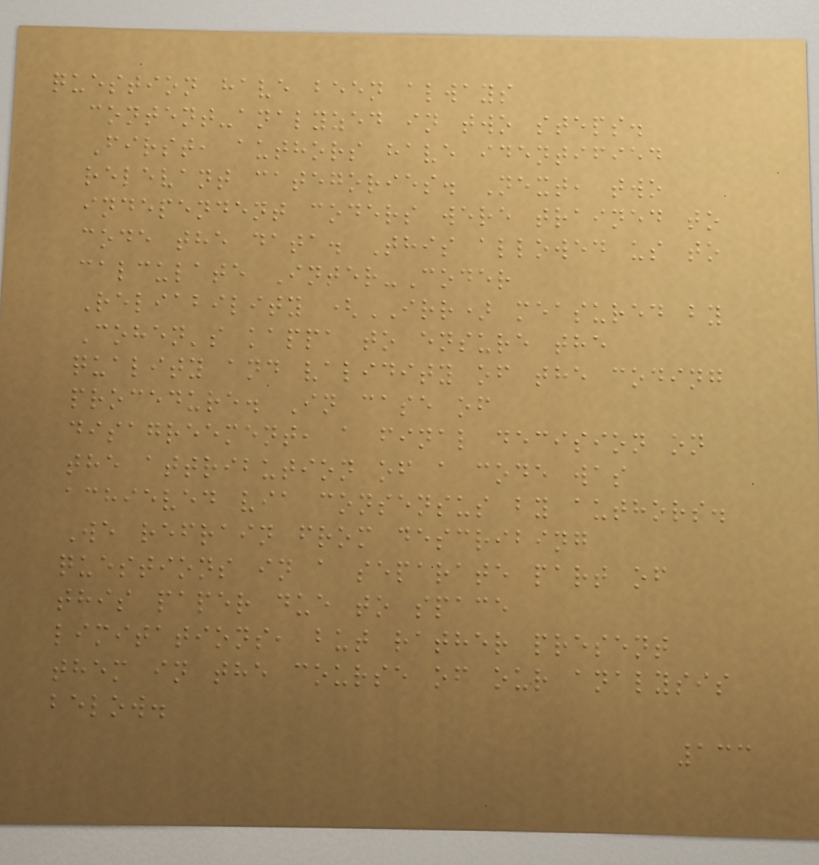question have been always
content-analyzed in two steps.
First, authors have identified
relevant categories. Next, two
independent coders were trained to
code the data. This allowed us to
calculate Inter-Coder
Reliability (IRR) measured by
Cohen's kappa to ensure the
quality and validity of the coding
procedure. In case of
disagreement, a final decision on
the attribution of a code was
achieved via consensus by authors.
We refrain from describing
questions in a separate part of
this paper due to space
limitations, but rather present
them in the course of our analysis
below.
133
